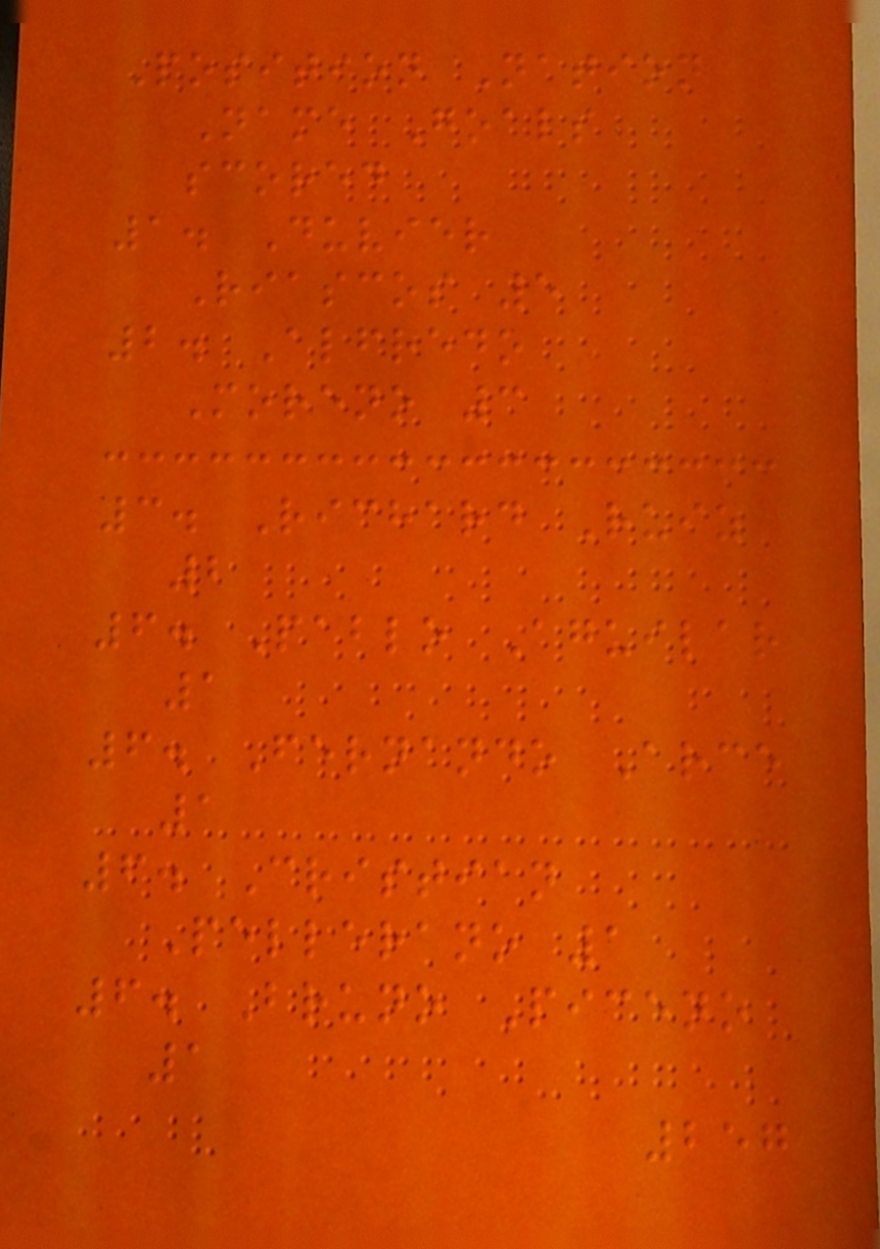Position Nation
Name Goals
scored
1. Duvier
Riascos 5
2. Alfredo
Moreno 3
3. Richard Ruiz
2
6. Pablo Aguilar
1
6. Fernando Arce
1
6. Cristian
Pellerano 1
6. Bruno Piceno
1
257
